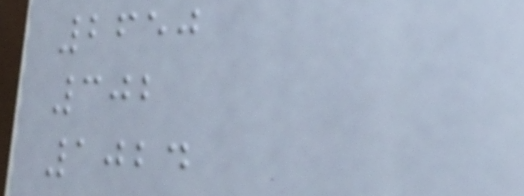2650
302
1024
